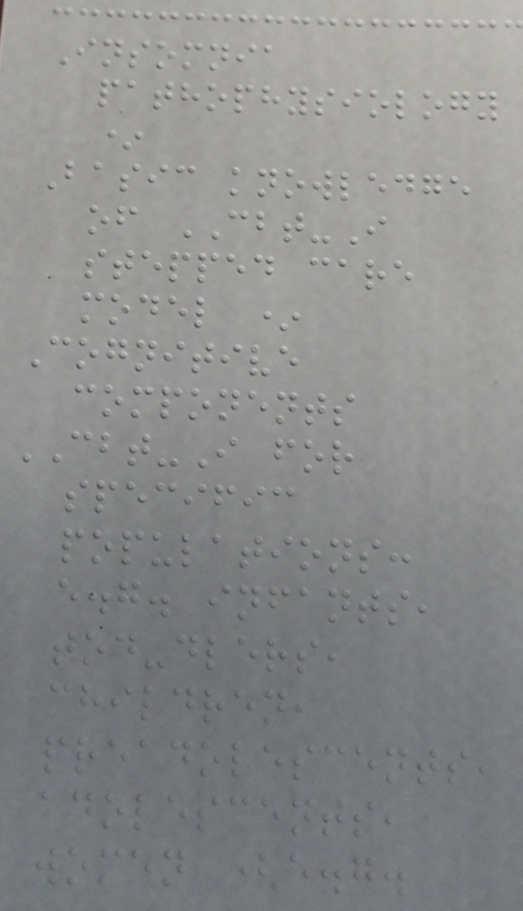Insomnia
pathophysiology
*
Basic knowledge
of CBT-I
stepped care
model *
Cognitive
components
CBT-I for
specific
populations:
e.g. infants,
tod-dlers,
children,
preadolescents,
adolescents,
women (e.g.
